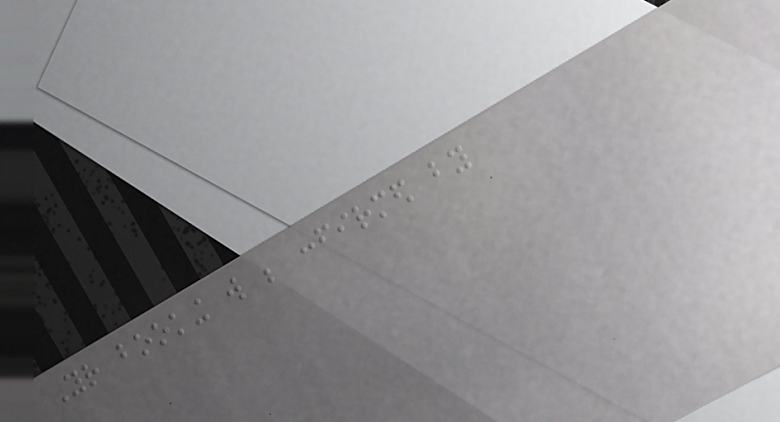Your booking will be confirmed by
